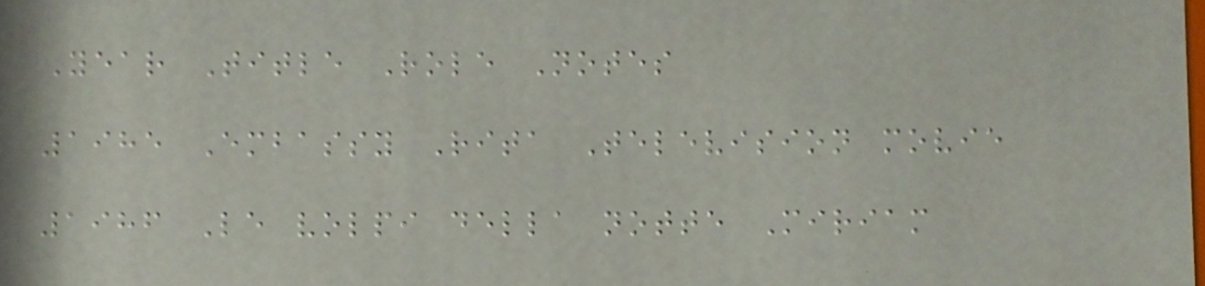Year Title Role Notes
1985 Embassy Rita Television movie
1986 Le volpi della notte Miriam
